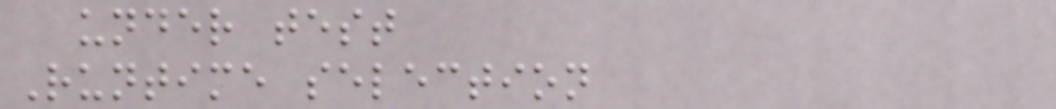under test
Runtime selection
